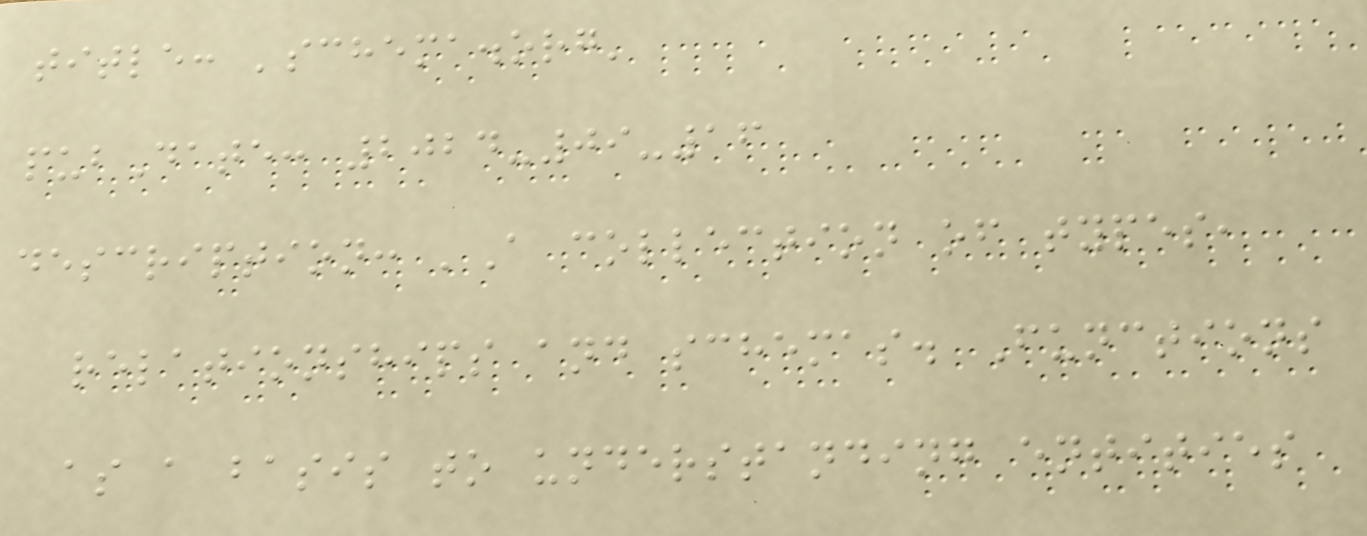title: 'schema.org'
pubDate: 2024-09-16
description: 'A collection of types,
relationships and schemas. Functions
as a basis to understanding entities
